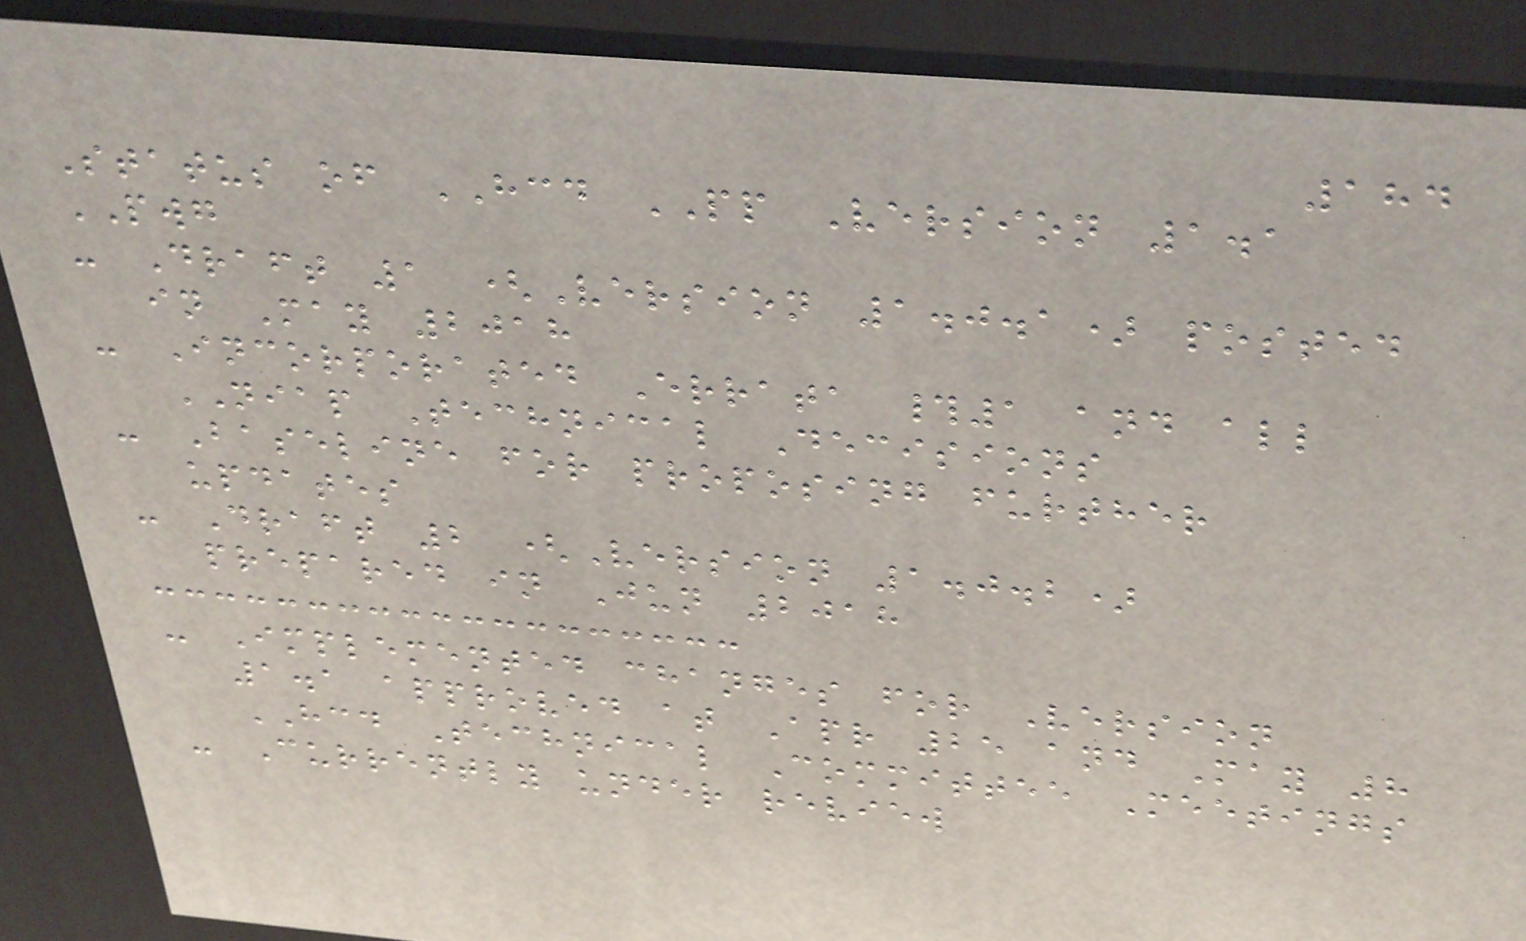184
Status of HCD PP Version 1.1
PWG
- Draft 1 (Version 1.0.1) posted
in May 2018
- Incorporated Errata #1 and all
NIAP Technical Decisions
- Baseline for proposing further
updates
- Draft 2 (Version 1.0.2)
prepared in Jun 2018
- Implemented changes for Version
1.1 approved at Apr 25 and May 8
HCD Technical Committee Meetings
- Currently under review
